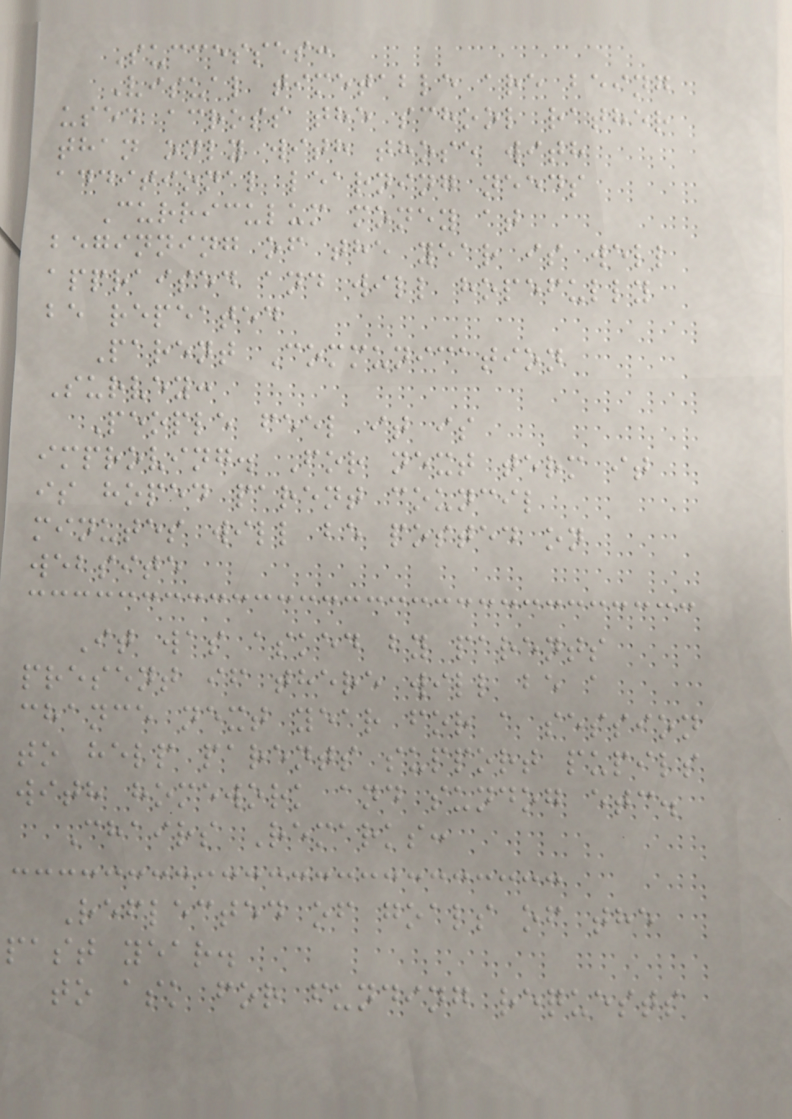Successes:
Visual timetable are being
used across the school rather
than only with those with
additional learning needs
Curriculum money at
beginning of the year is well
appraised and will hopefully
be repeated
Parent Communication
Survey:
People feel it is
improving. For next term it
is hoped parent council
minutes will be posted on
website
It was asked by parents
present if there will be a
chance next year for a session
to help parents support pupils
with homework and sundog etc.
Chairs Remarks:
Reflected of goals of the
past year.
to ask for funding requests
